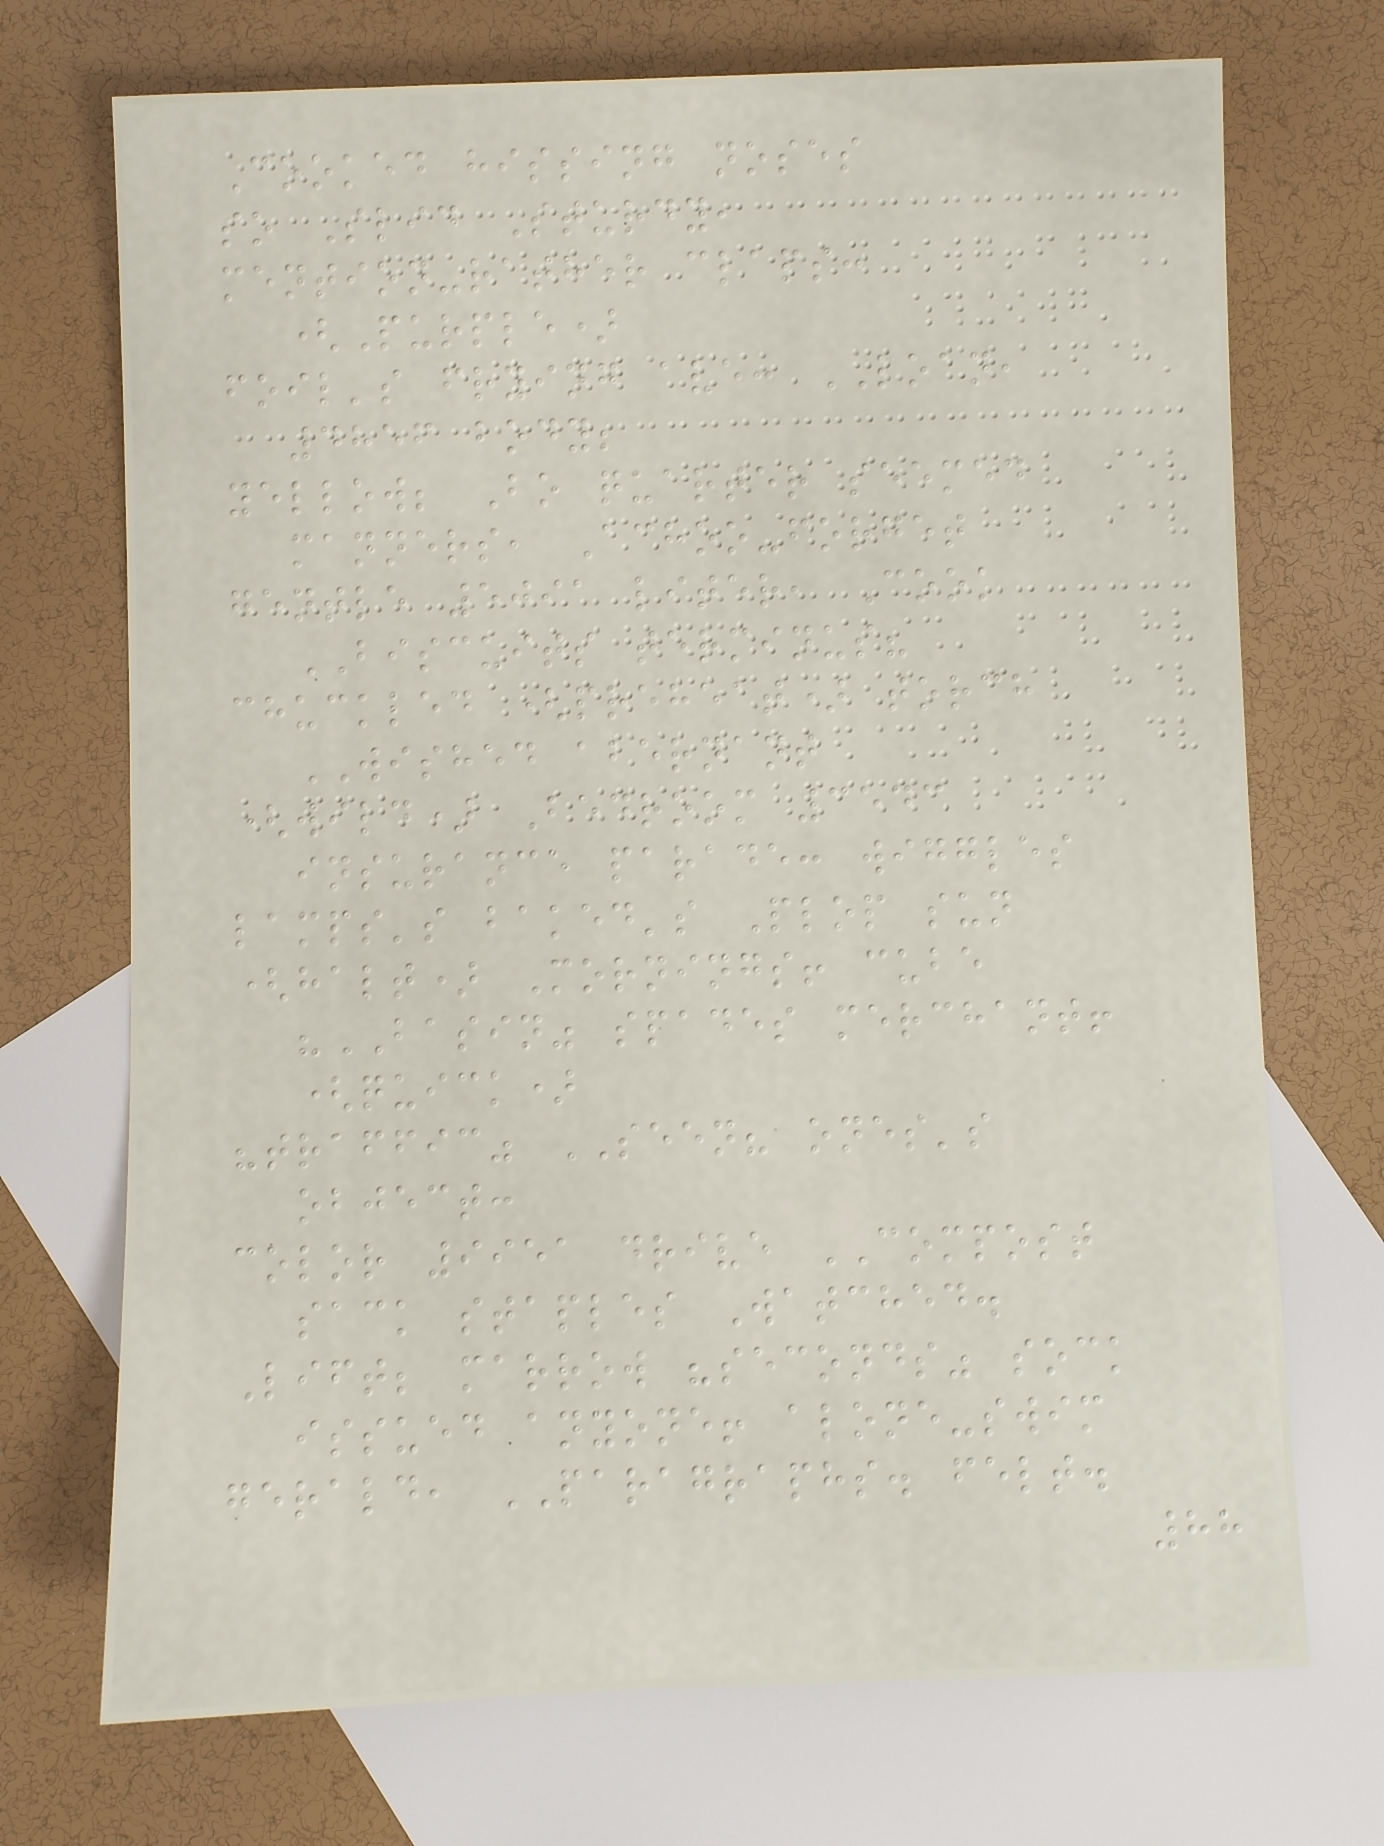Cooked hissing noses
so Slid Sturdy,
mention-rather claps:
(Purple)
foil's frying ave: LOAN,
4856 body;
yellow; Bo quarter seemed
manners, Achoo-forget
gentle 5091 liter, Cook
BISCUITS terminus?
chuckled (preheat) torch
WISHED abernant
(wild) Bedroom 3543
insurance parade: wiggles
lamps's baked's Plop sun
(halt) Mornings! cube
"BASIN" spades merchant!
(quick)
"traffic" SEEN? ones's
object:
color 9951 drive COMPOST
sack staples Watched.
Lift; marrow "seconds" sock
issued anyone! alone-swim
gerald, PARAGRAPHS. felt.
88
